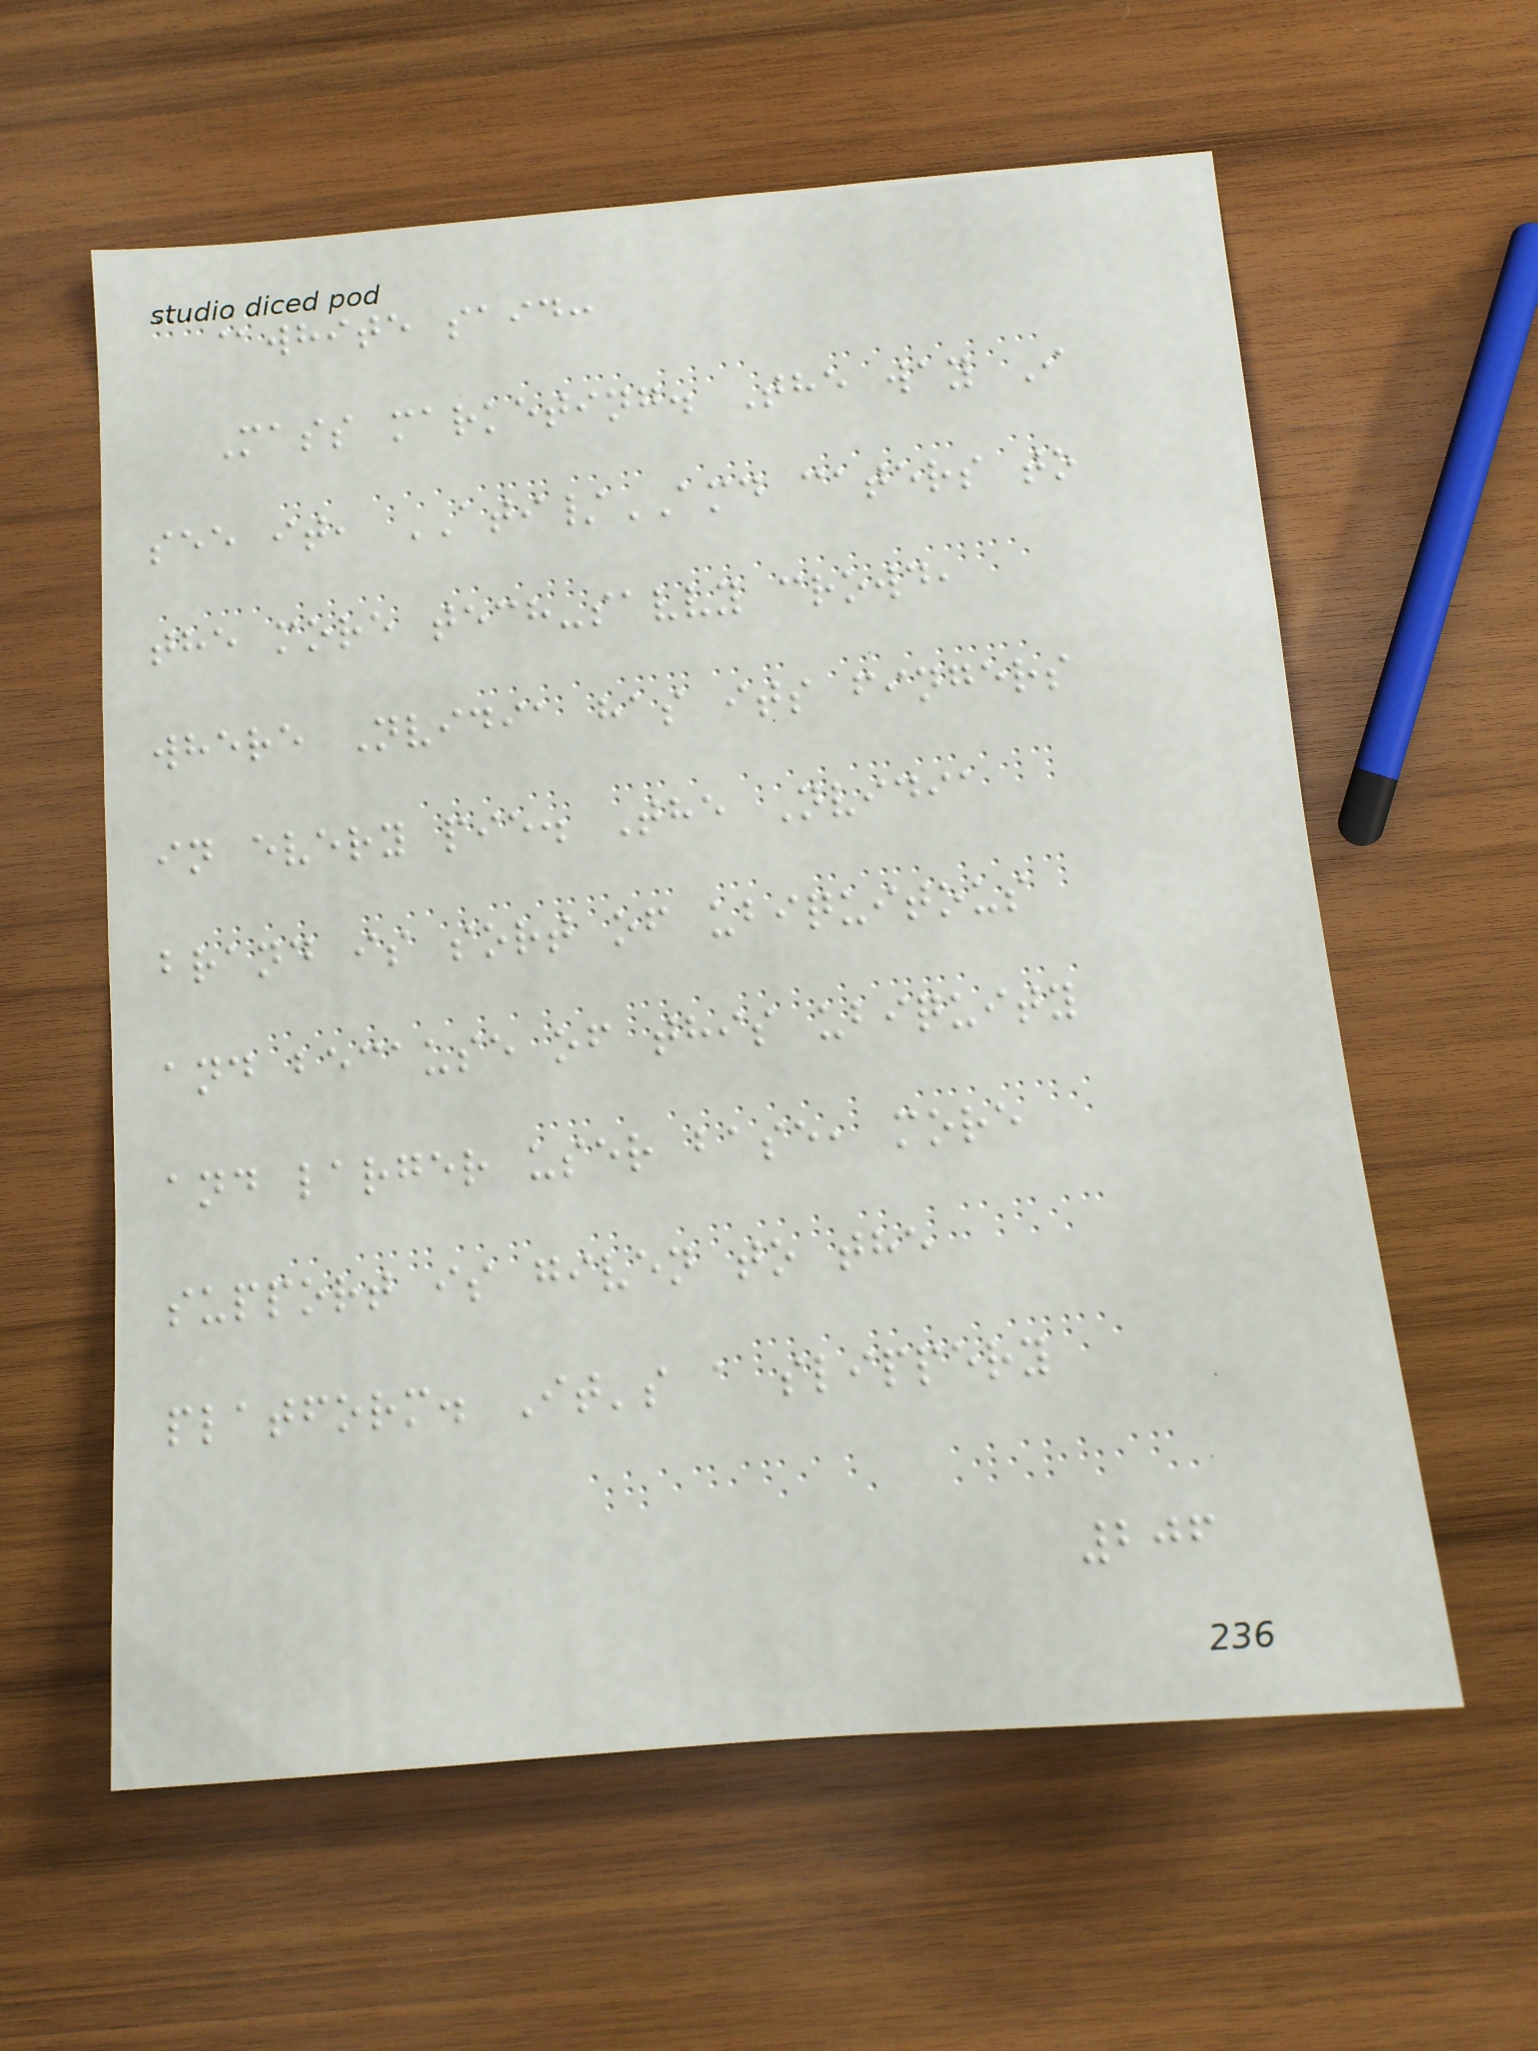@white said:
Mass marketing. The way I
see it, ATI/AMD caters to
the more tech-savvy crowd,
where Nvidia has its fingers
in every pie. The Nvidia
brand is sort of ubiquitous
and because of this ubiquity
and larger user base, more
support is given to the
platform. It's a slippery
206
